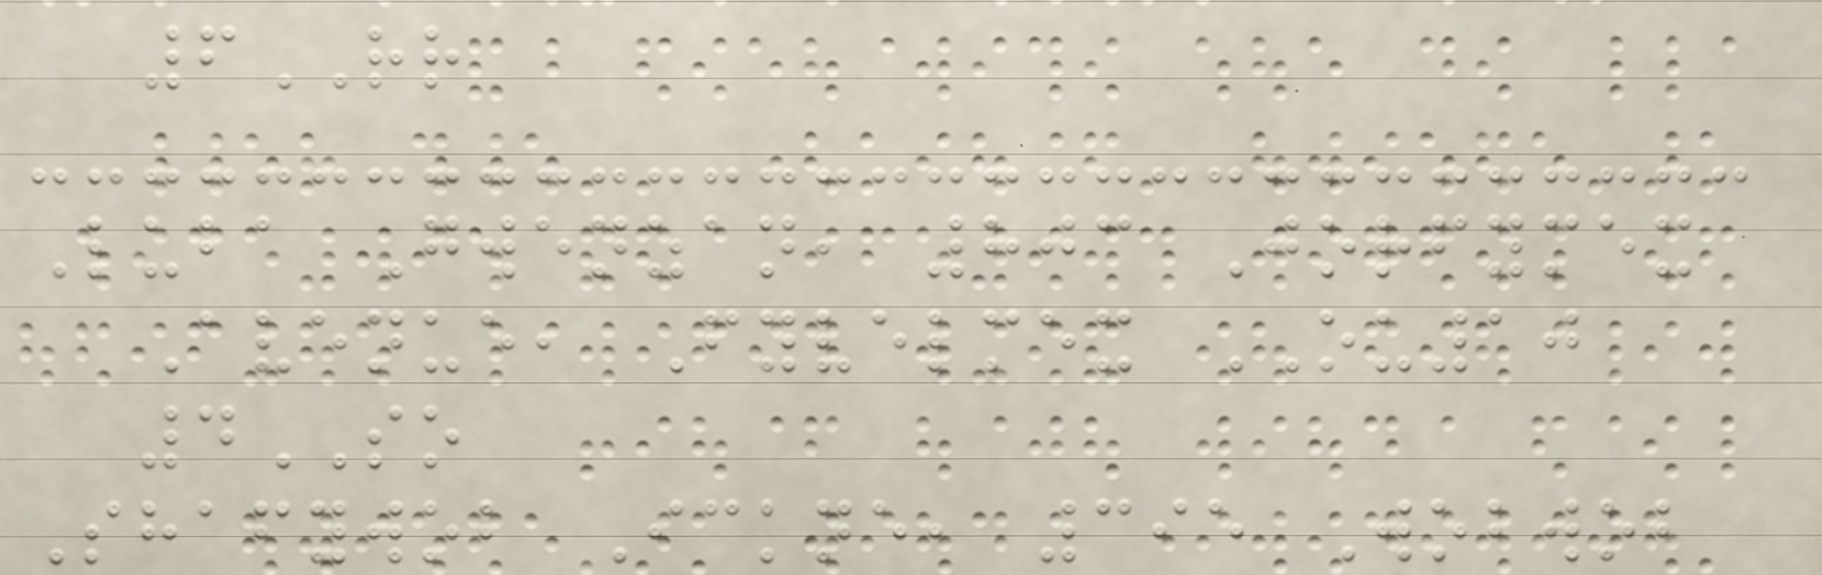6RR
Luba Gwenzan, 803 Jorfymex
Avenue, Fyvelmex OU10
4SO
Shafywob Ickne, 395 Wobwob
